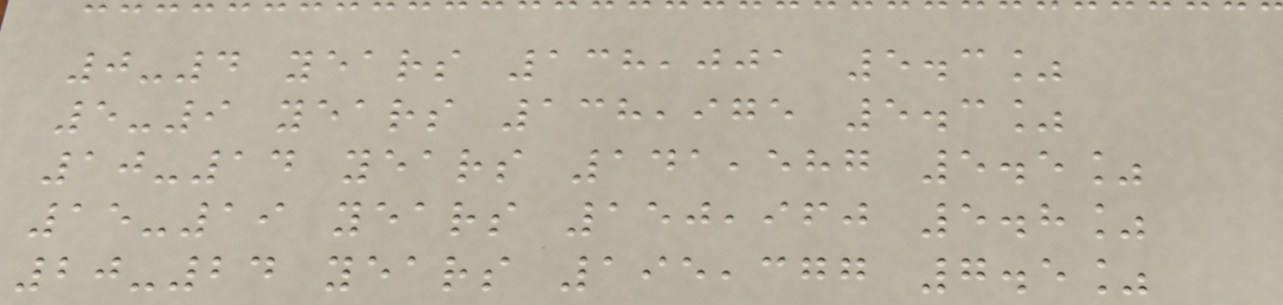0-4 years 138,001 5.3%
5-9 years 138,975 5.3%
10-14 years 141,587 5.5%
15-19 years 150,960 5.8%
20-24 years 195,377 7.5%
